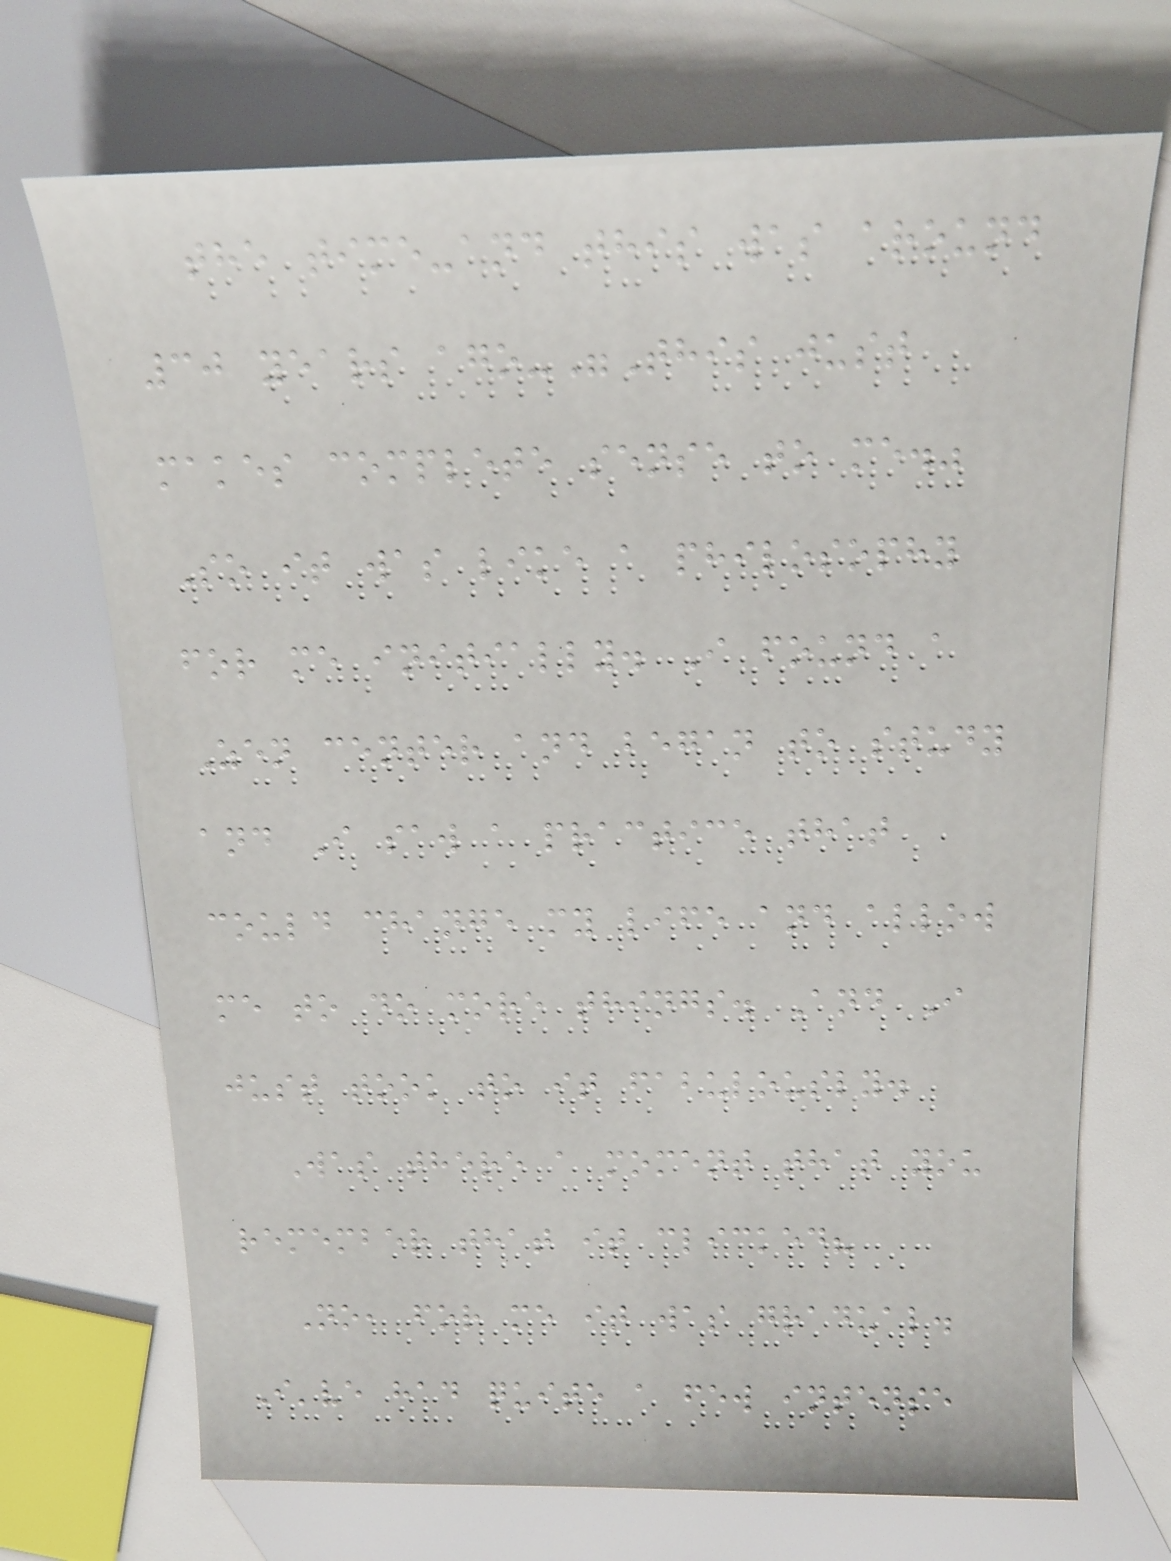the time-and this was around
30 years ago-"This just
makes complete sense to me."
So it was like a philosophy
for me initially. I found a
Zen center and began to study
and I saw a practice that
could change my life and allow
me to do more things. And I
just took to it fabulously.
Was there a moment that you
remember that it clicked?
No, for me it was gradual.
I've had quite a few intense
